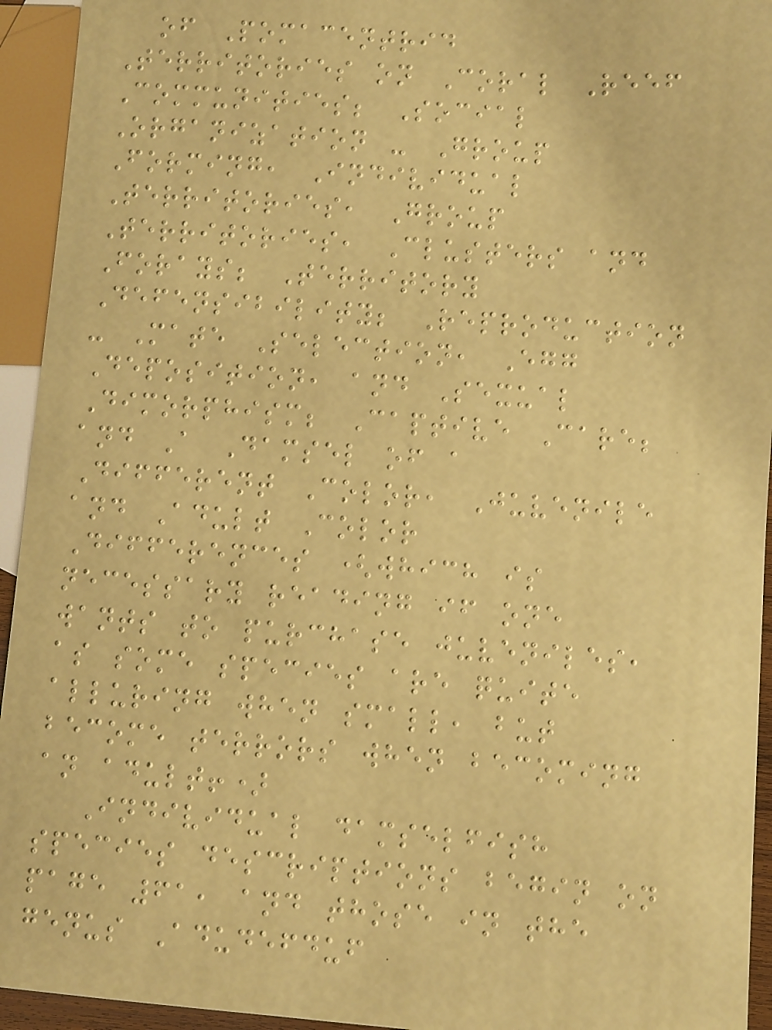of Pomacentrid
Territories on Coral Reef
Communities; Social
Organization - Group
Forming, Individual
Territories, Group
Territories, Clusters and
Forays; Territory
Defensibility; Reproduction
- Mate Selection, Egg
Deposition, and Sexual
Dimorphism; Captive Care;
and A Damsel of a
Different Color, Juvenile
and Adult Color
Differences (which is
necessary reading if one
wants to purchase juveniles,
as some species are quite
alluring when small, but
become terrors when becoming
an adult!)
Individual damselfish
species descriptions begin on
page 61, and those in the
genus Adudefduf
